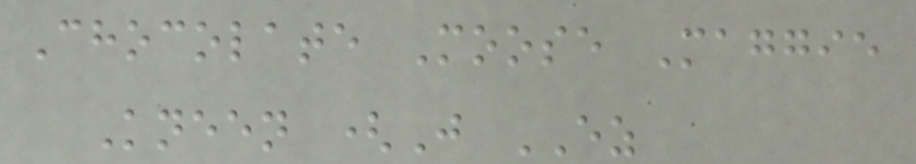Chocolate Moose Maggie
Kneen (J EZ
